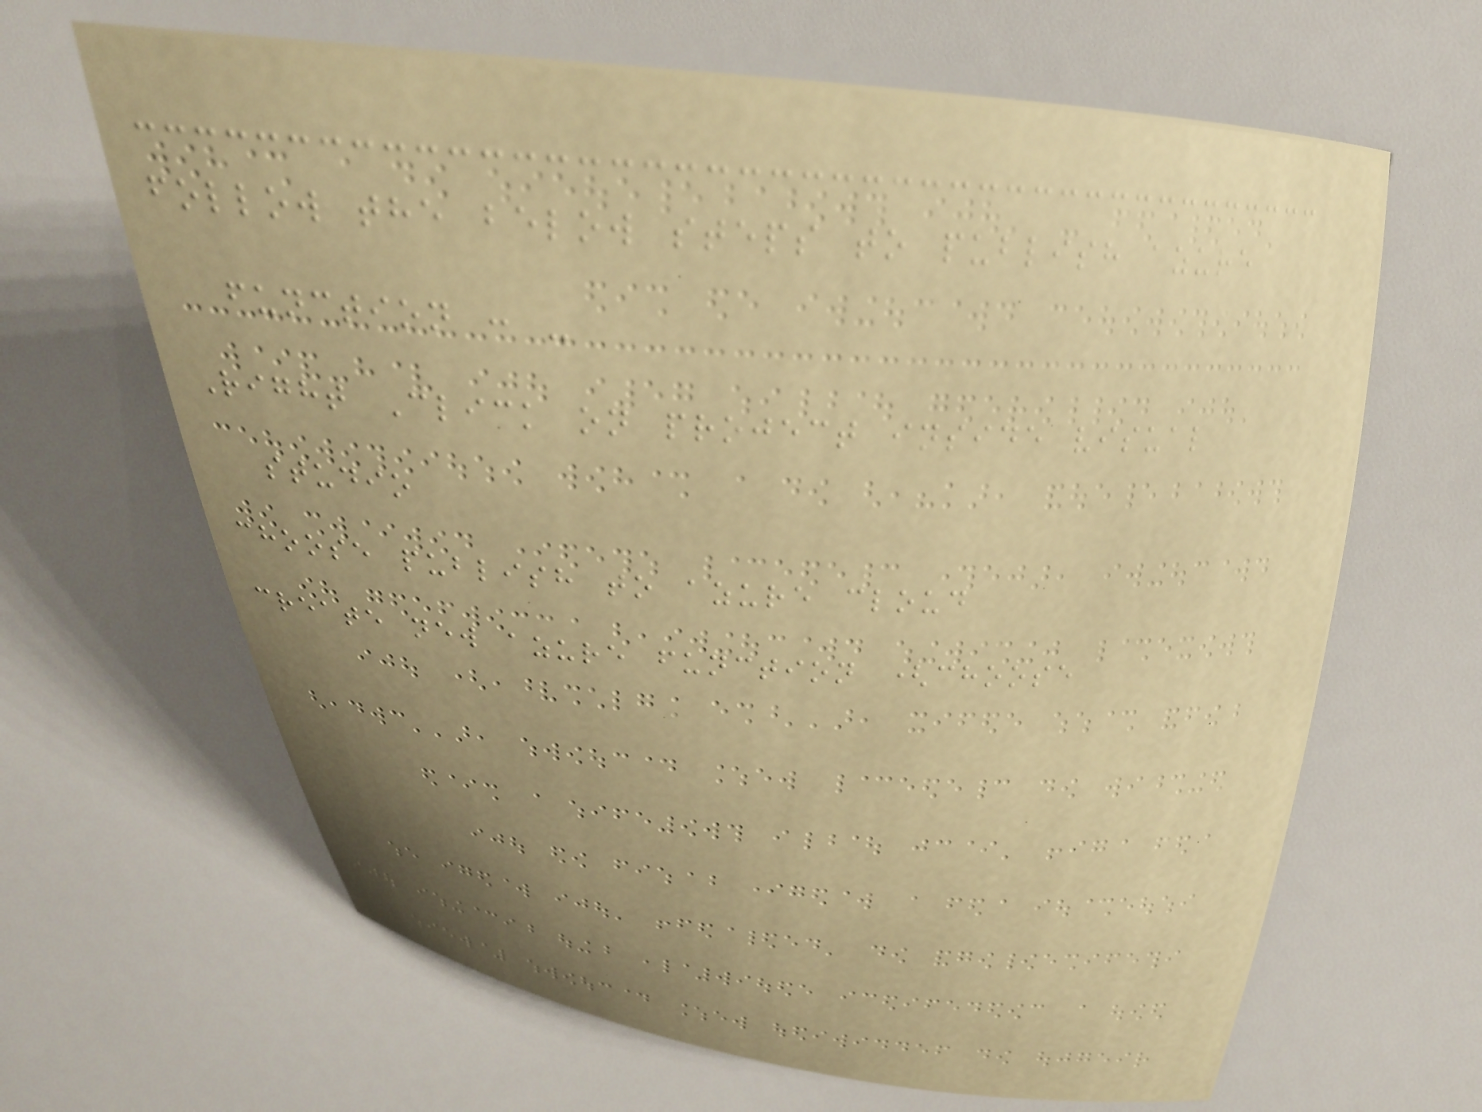follow the below steps to publish azure
function : -
Right Click on project inside visual
studio
choose publish to azure cloud
create new azure function (choose
